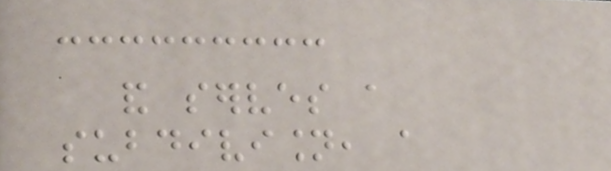and serves a
subdivision, a
